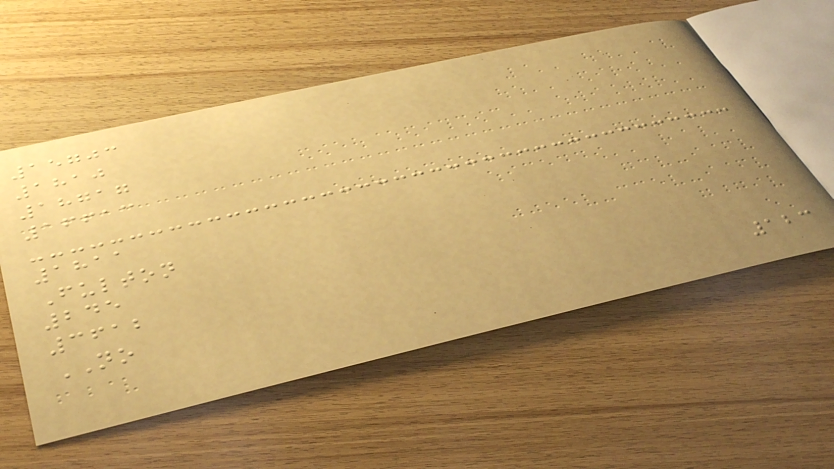15703
1810
18717
16613
1811
Fulton
245
3612
NO
123
